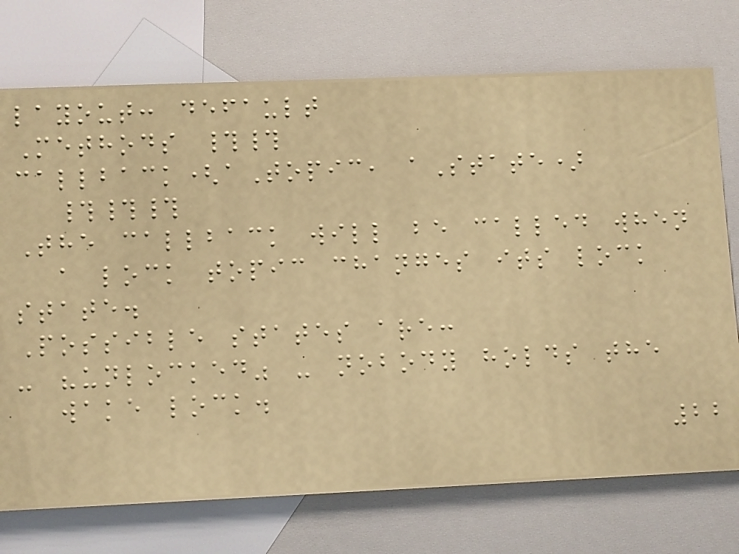layout: default
Methods ##
callback(aTopic, aState)
###
The callback will be called when
a lock topic changes its lock
state.
Possible states are:
- "unlocked" - nobody holds the
wake lock.
22
